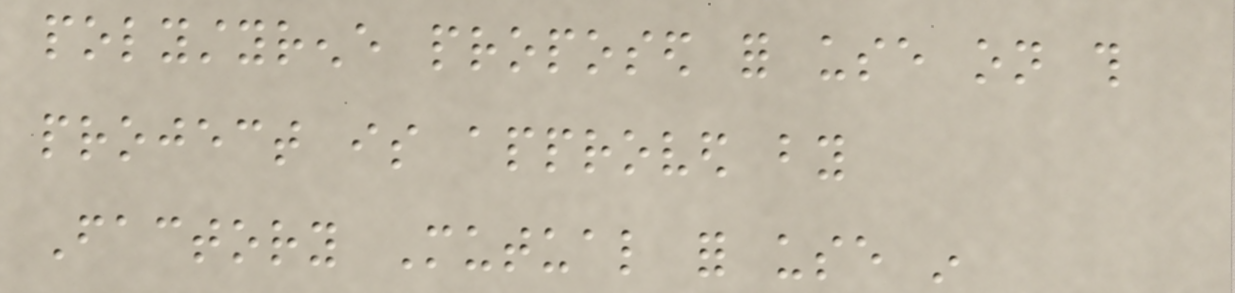polystyrene proposed for use on this
project is approved by
Factory Mutual for use in
